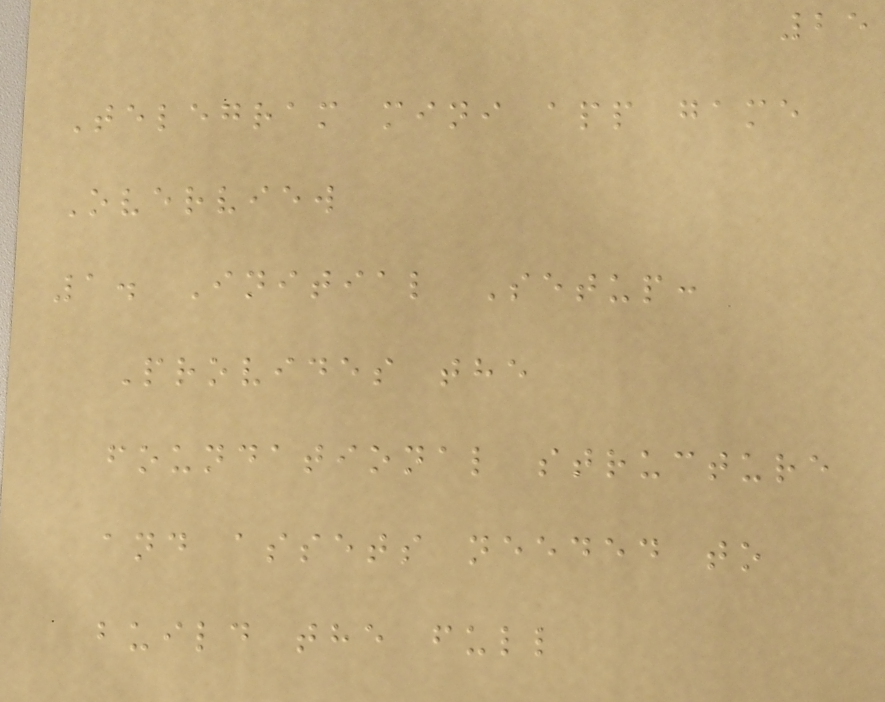25
Telegram mini app game
Overview
1. Initial Setup:
Provides the
foundational structure
and assets needed to
build the full
